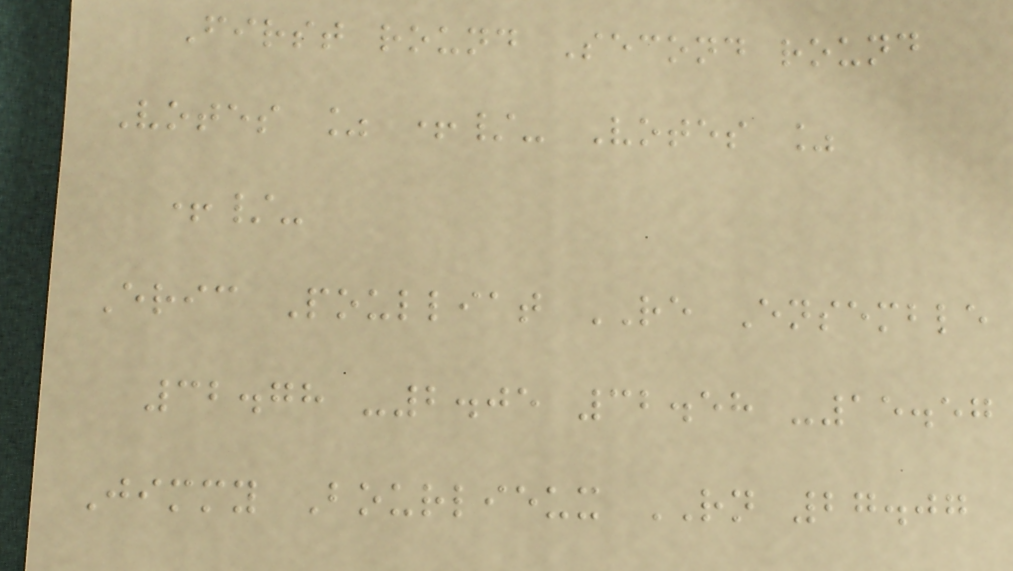First round Second round
Votes % +/- Votes %
+/-
Eric Poulliat RE Ensemble
32.78 -2.05 32.58 -15.57
Jimmy Bourlieux RN 27.07
